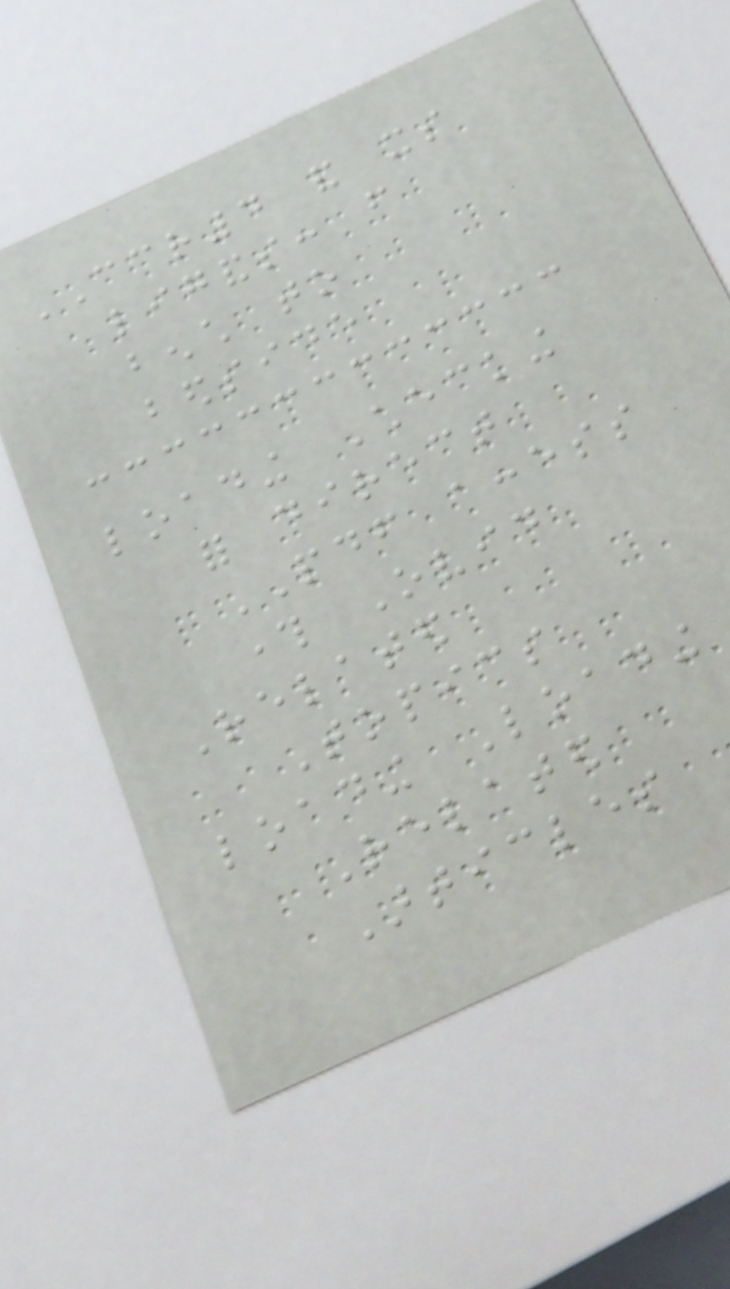CCR4 and its
ligands: from
bench to
bedside
loading Checking
for direct
PDF access
through Ovid
Related
Topics
loading Loading
Related
Articles
